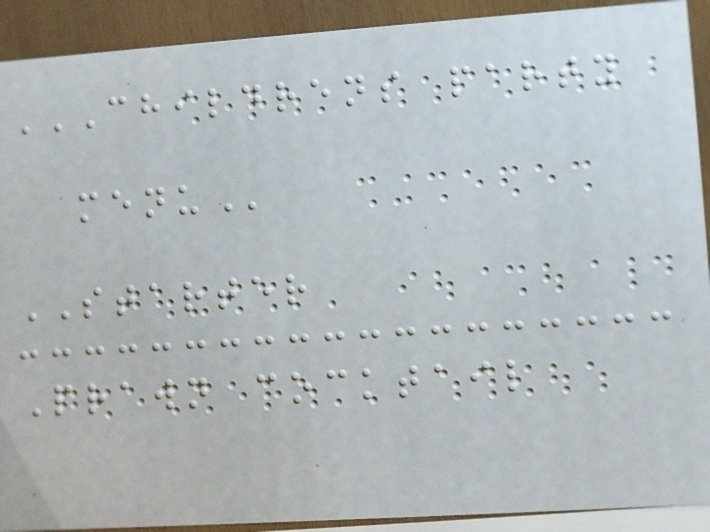CHILDRENS PARTY
MENU
STARTER
Prawn cocktail
